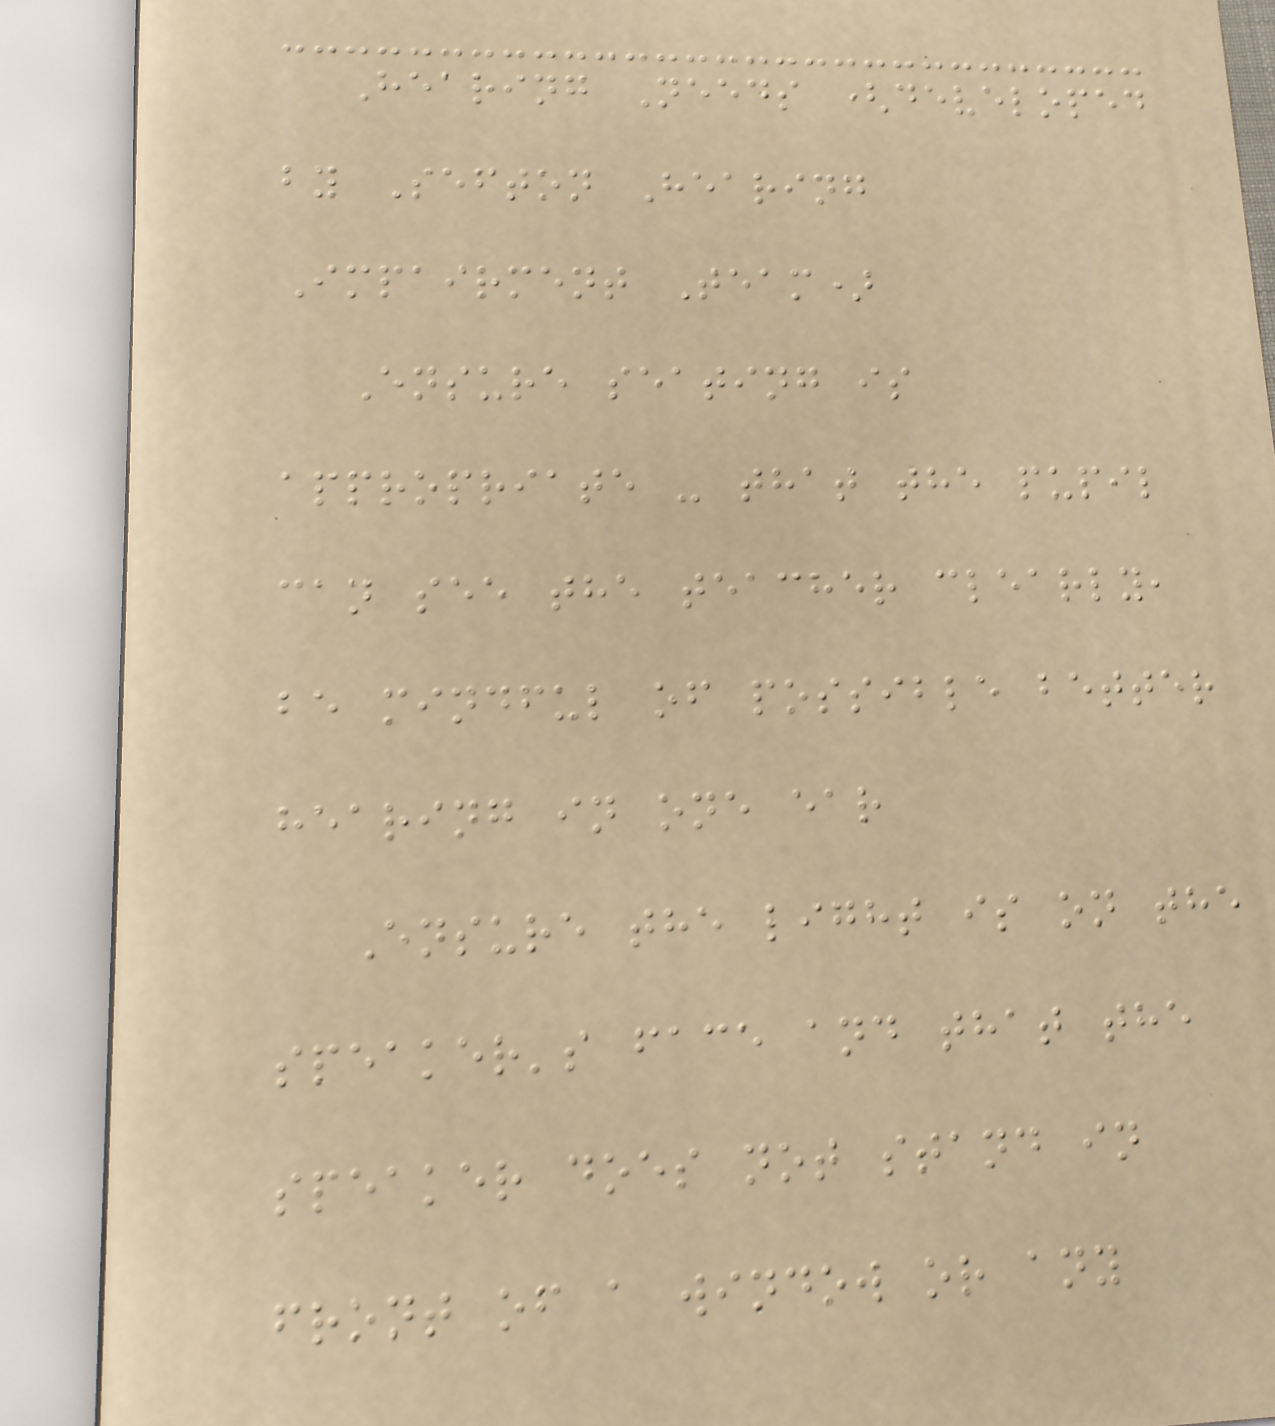Hearing Needs (developed
by Sefton Hearing
Impairment Team)
Ensure seating is
appropriate - that the pupil
can see the teacher clearly,
be mindful of possible better
hearing in one ear
Ensure the light is on the
speaker's face and that the
speaker does not stand in
front of a window or any
